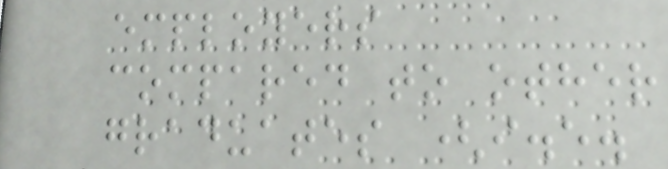employers
compared to other
graduates (i.e.
